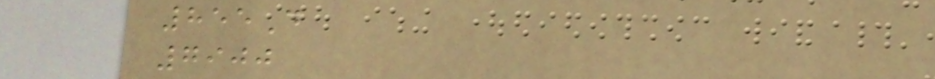855D
7900
